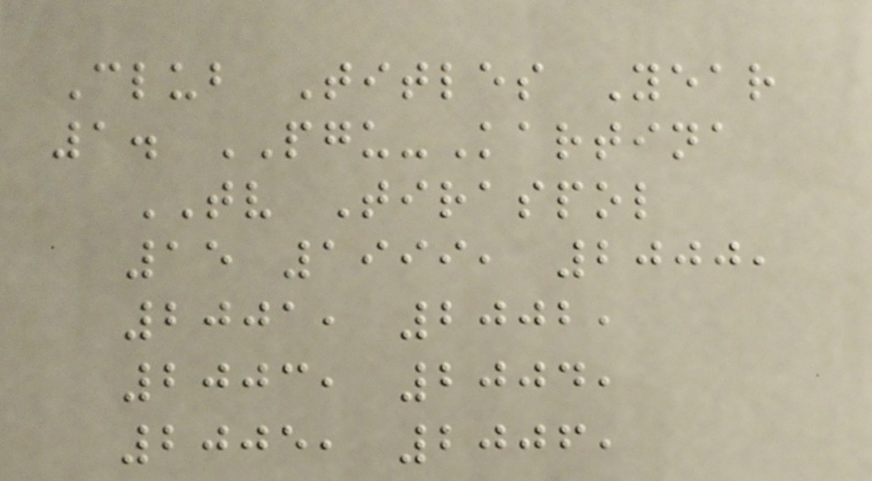Club Titles Year
1. PGU-Kartina
TV Tiraspol
15 1999, 2000,
2001, 2002,
2003, 2004,
2005, 2006,
